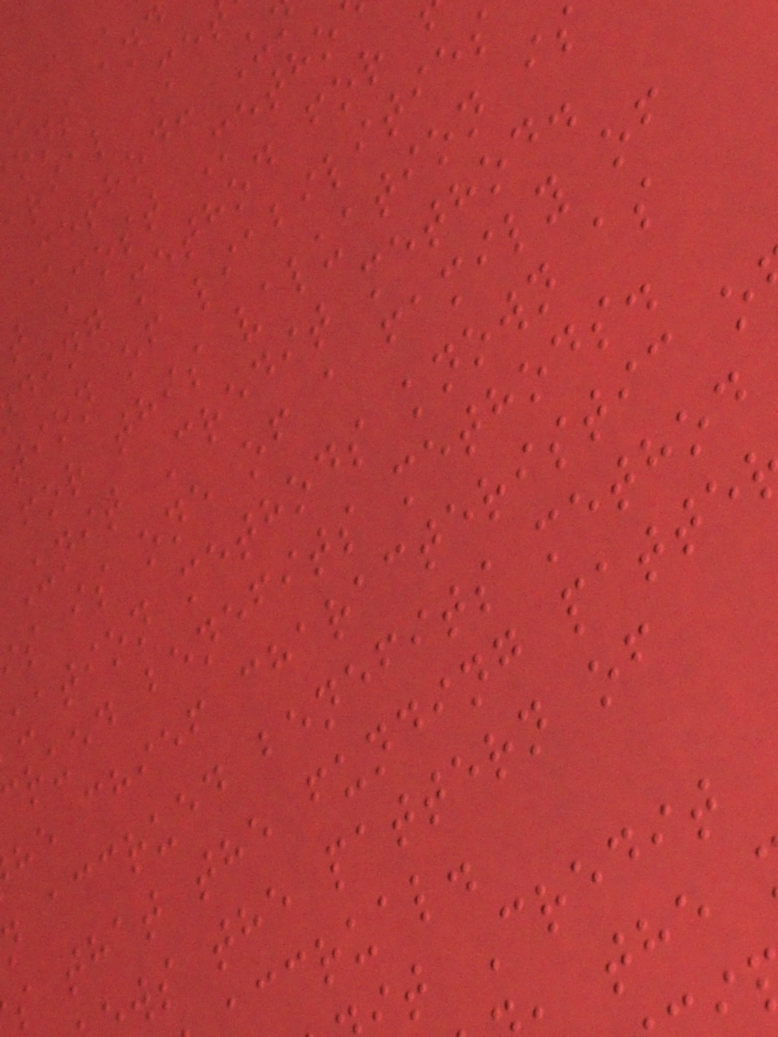ons and
arial Me
Method: U
t Cost Metho
ding method for
tion of liabilities
for this valuation is
Unit Credit method.
s is one of a family of
uation methods known as
rued benefits methods.
he chief characteristic o
n accrued benefits method
s that the funding patte
ws the pattern of
ccrual.
t Credit
